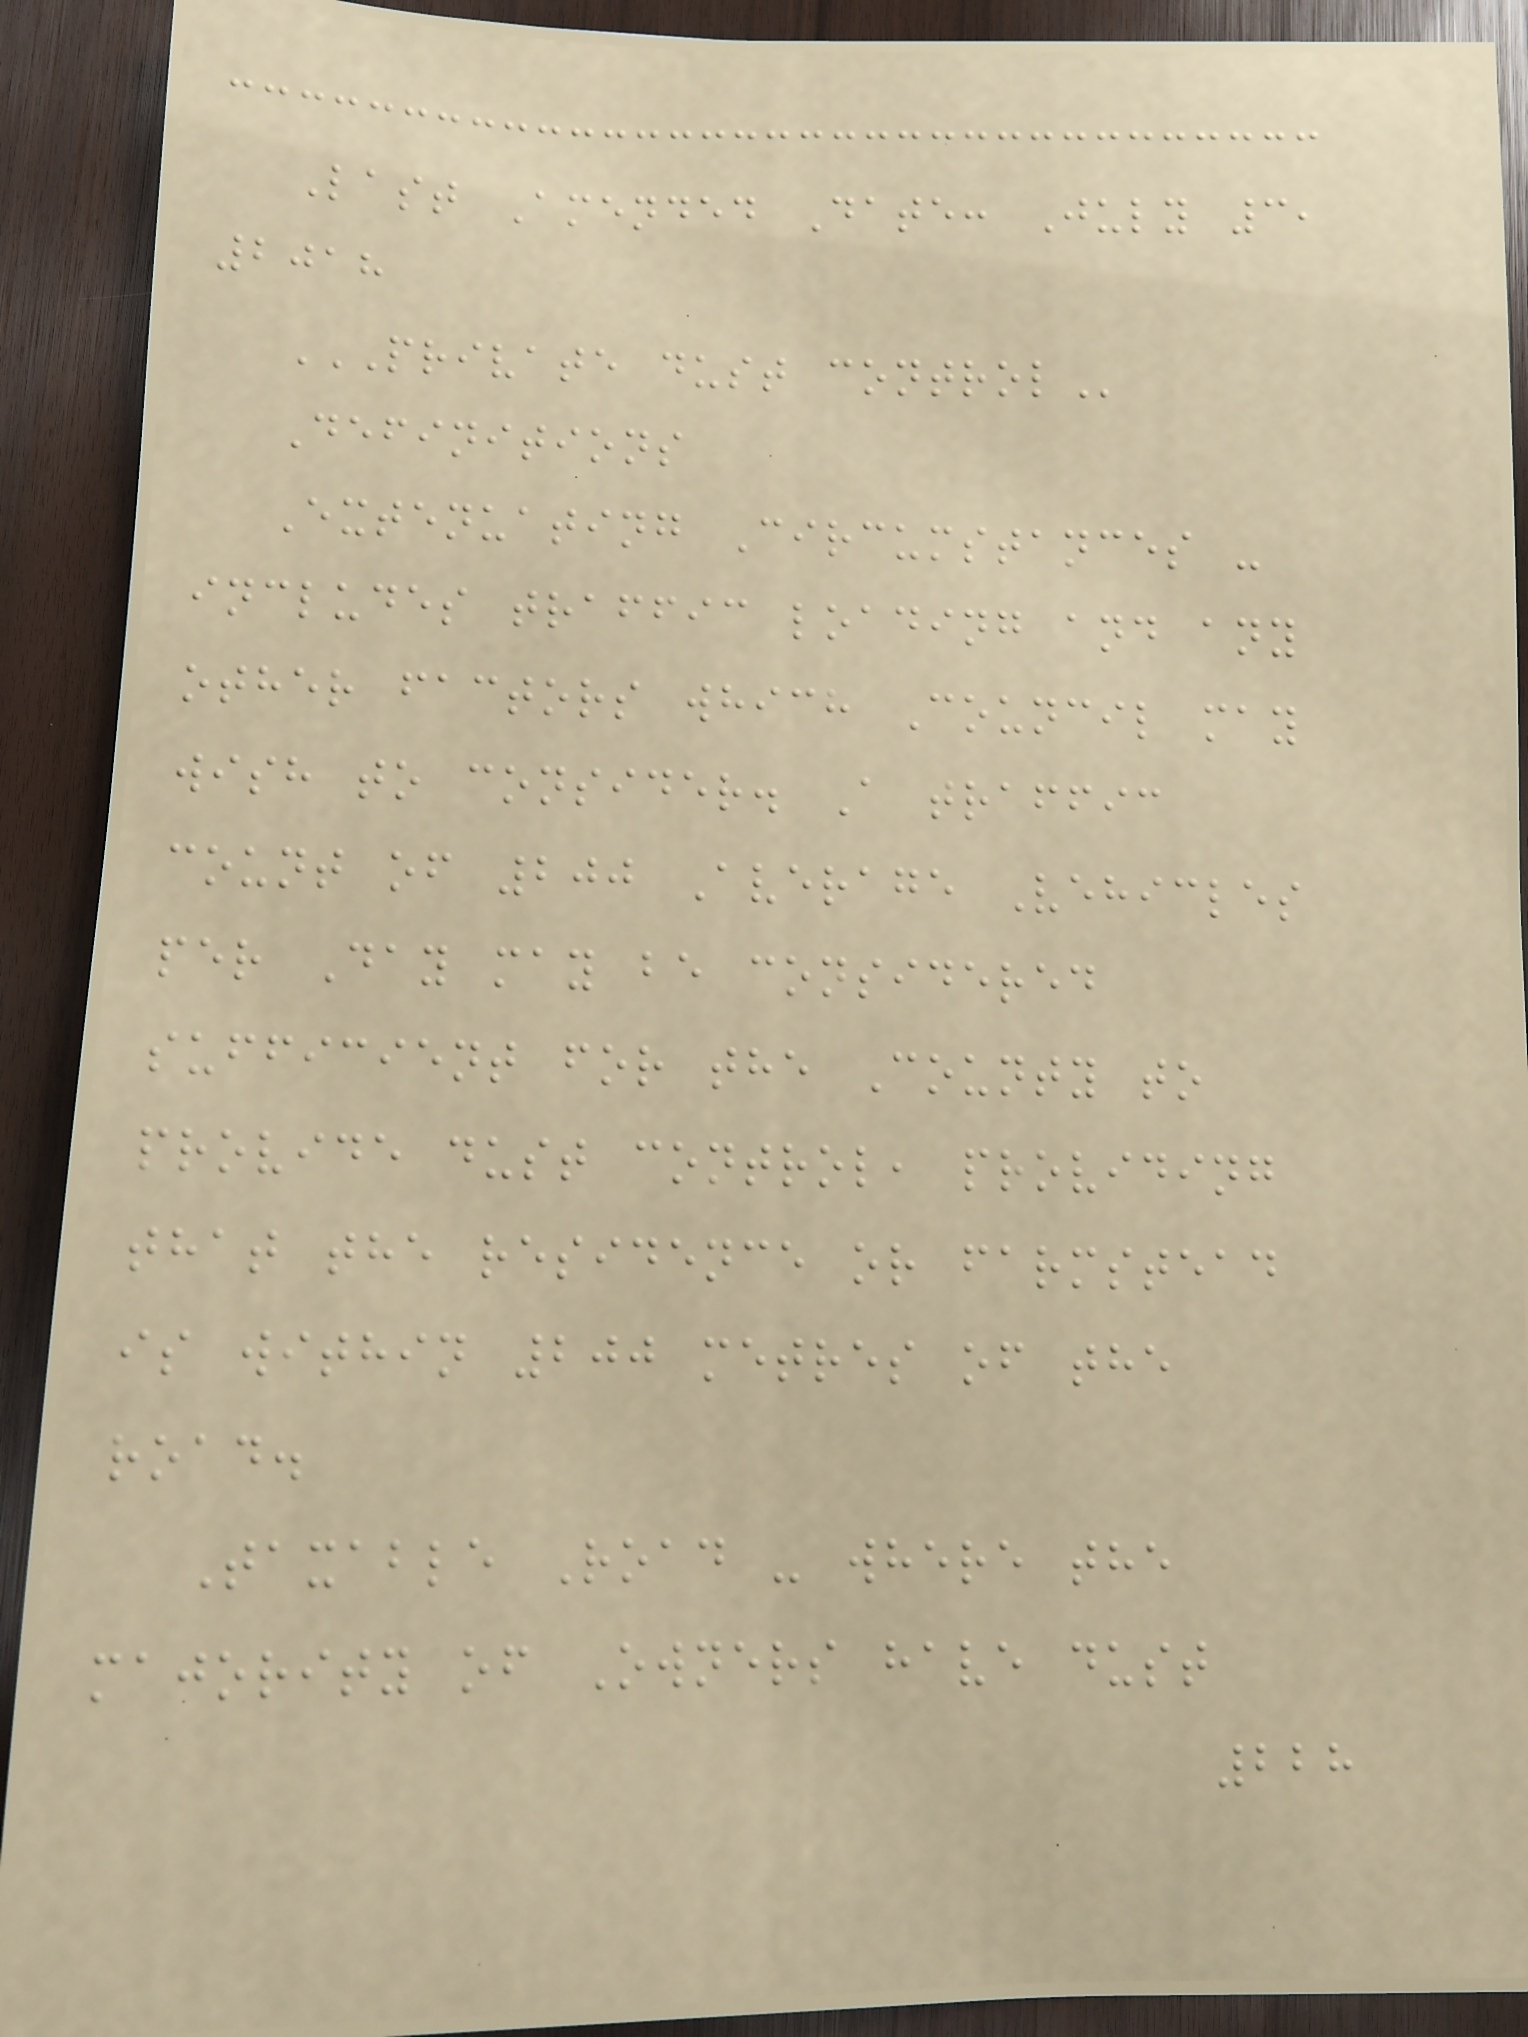Last Amended Date: July 3,
2018
PRIVATE DUST CONTROL
Definitions
Extenuating Circumstances -
includes traffic loading and any
other factors which Council may
wish to consider. A traffic
count of 200 Average Vehicles
per Day may be considered
sufficient for the County to
provide dust control, providing
that the residence or farmstead
is within 200 metres of the
road.
Taxable Road - where the
majority of Owners have dust
228
